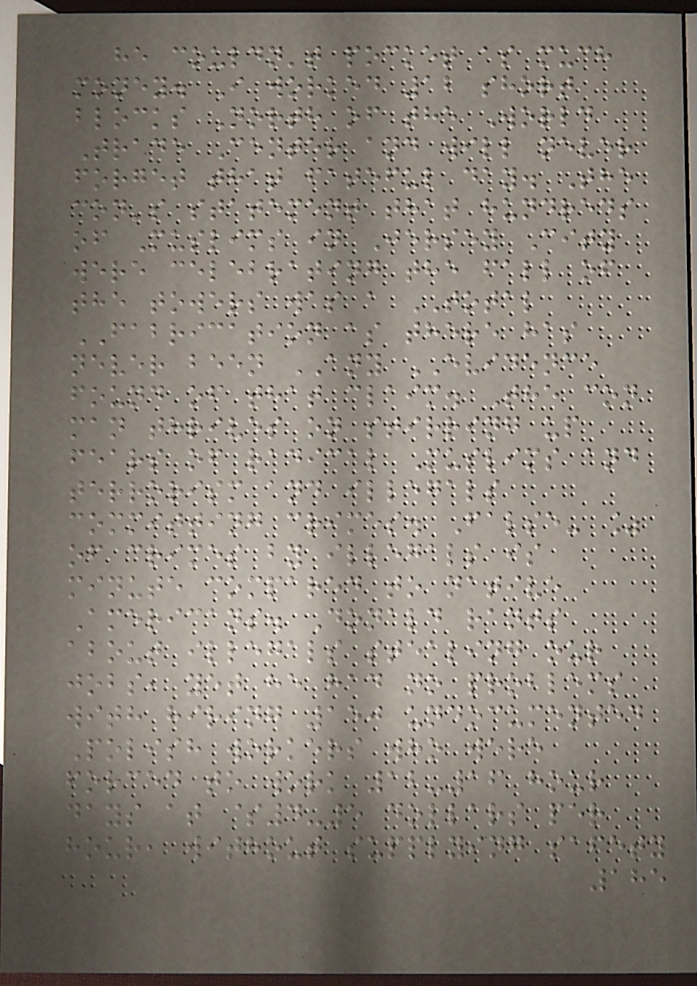he couldn't pocket as much
money. I worked 12 short
blocks North of the World
Trade Center and will never
forget that fateful day. The
con's statement that hundreds
of Muslims in Jersey City
were celebrating the fall of
the towers was a TOTAL
FABRICATION as there has
never been ANY EVIDENCE
found of that claim. The con
man thrives on stirring up
fears of radical Muslims and
terrorism and illegals
committing crimes. False- %
of crimes by illegals is
minute compared to native
Americans. Donald rants
about illegals stealing our
jobs, yet he had no problems
with hiring 150 undocumented
Polish workers who were
forced to work 12-16 hour
days at $4-5 dollars per
hour, without supplying safety
185
